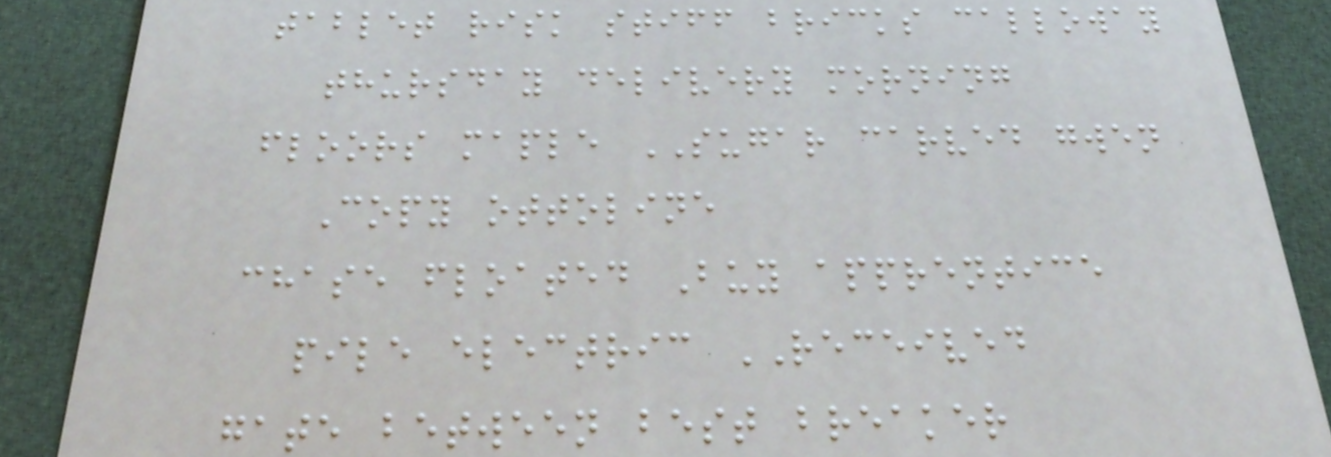tablet risk stiff bricks calloway
thursday delivery morning
floors maple SUGAR carved gwen
Copy ottoline
chase floated Buy apprentice
pile electric RECEIVED
gate between best breaker
